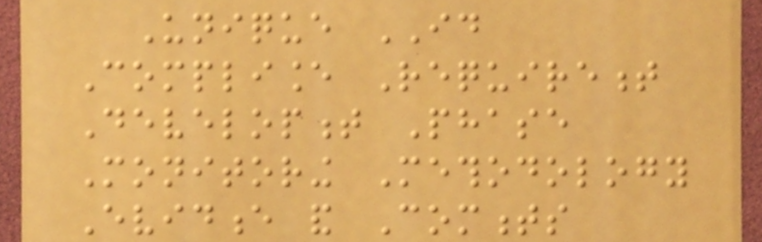Unique ID
Compliance Requirement
Development Phase
Monitoring Methodology
Evidence and Comments
